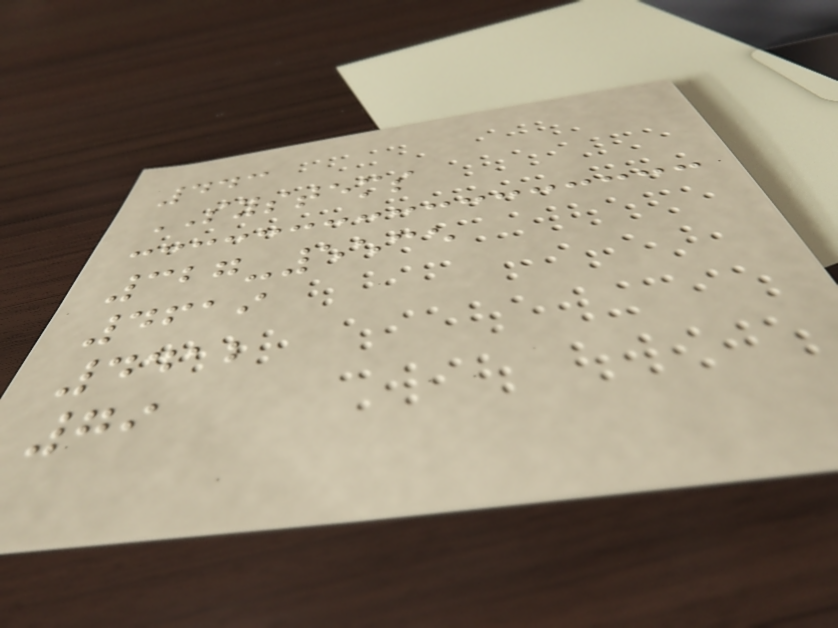443
SYSTEMS
327-5535
4619
4412
79
